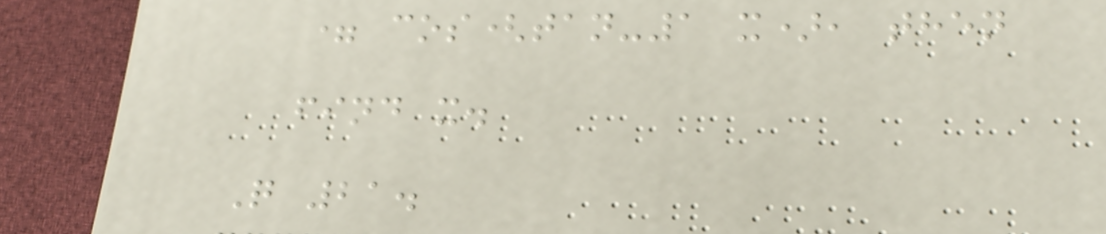= cos(tan-1 x), then
find x.
Q 21.
